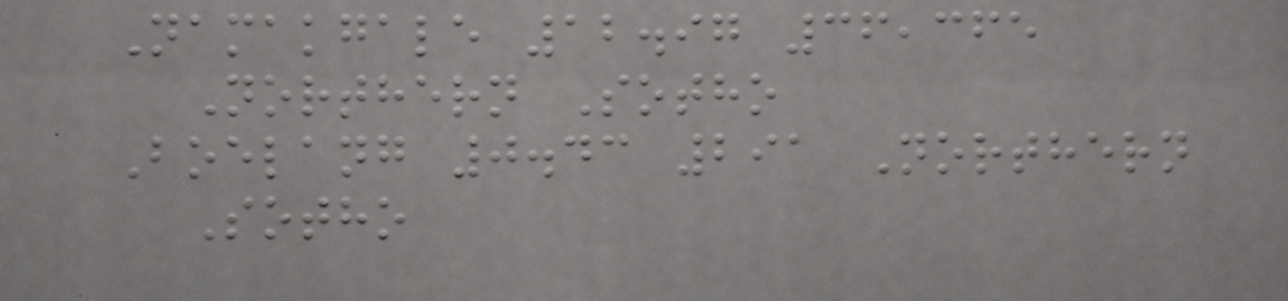Namakgale 12.97 36,365
Northern Sotho
Boelang 0.43 291 Northern
Sotho
